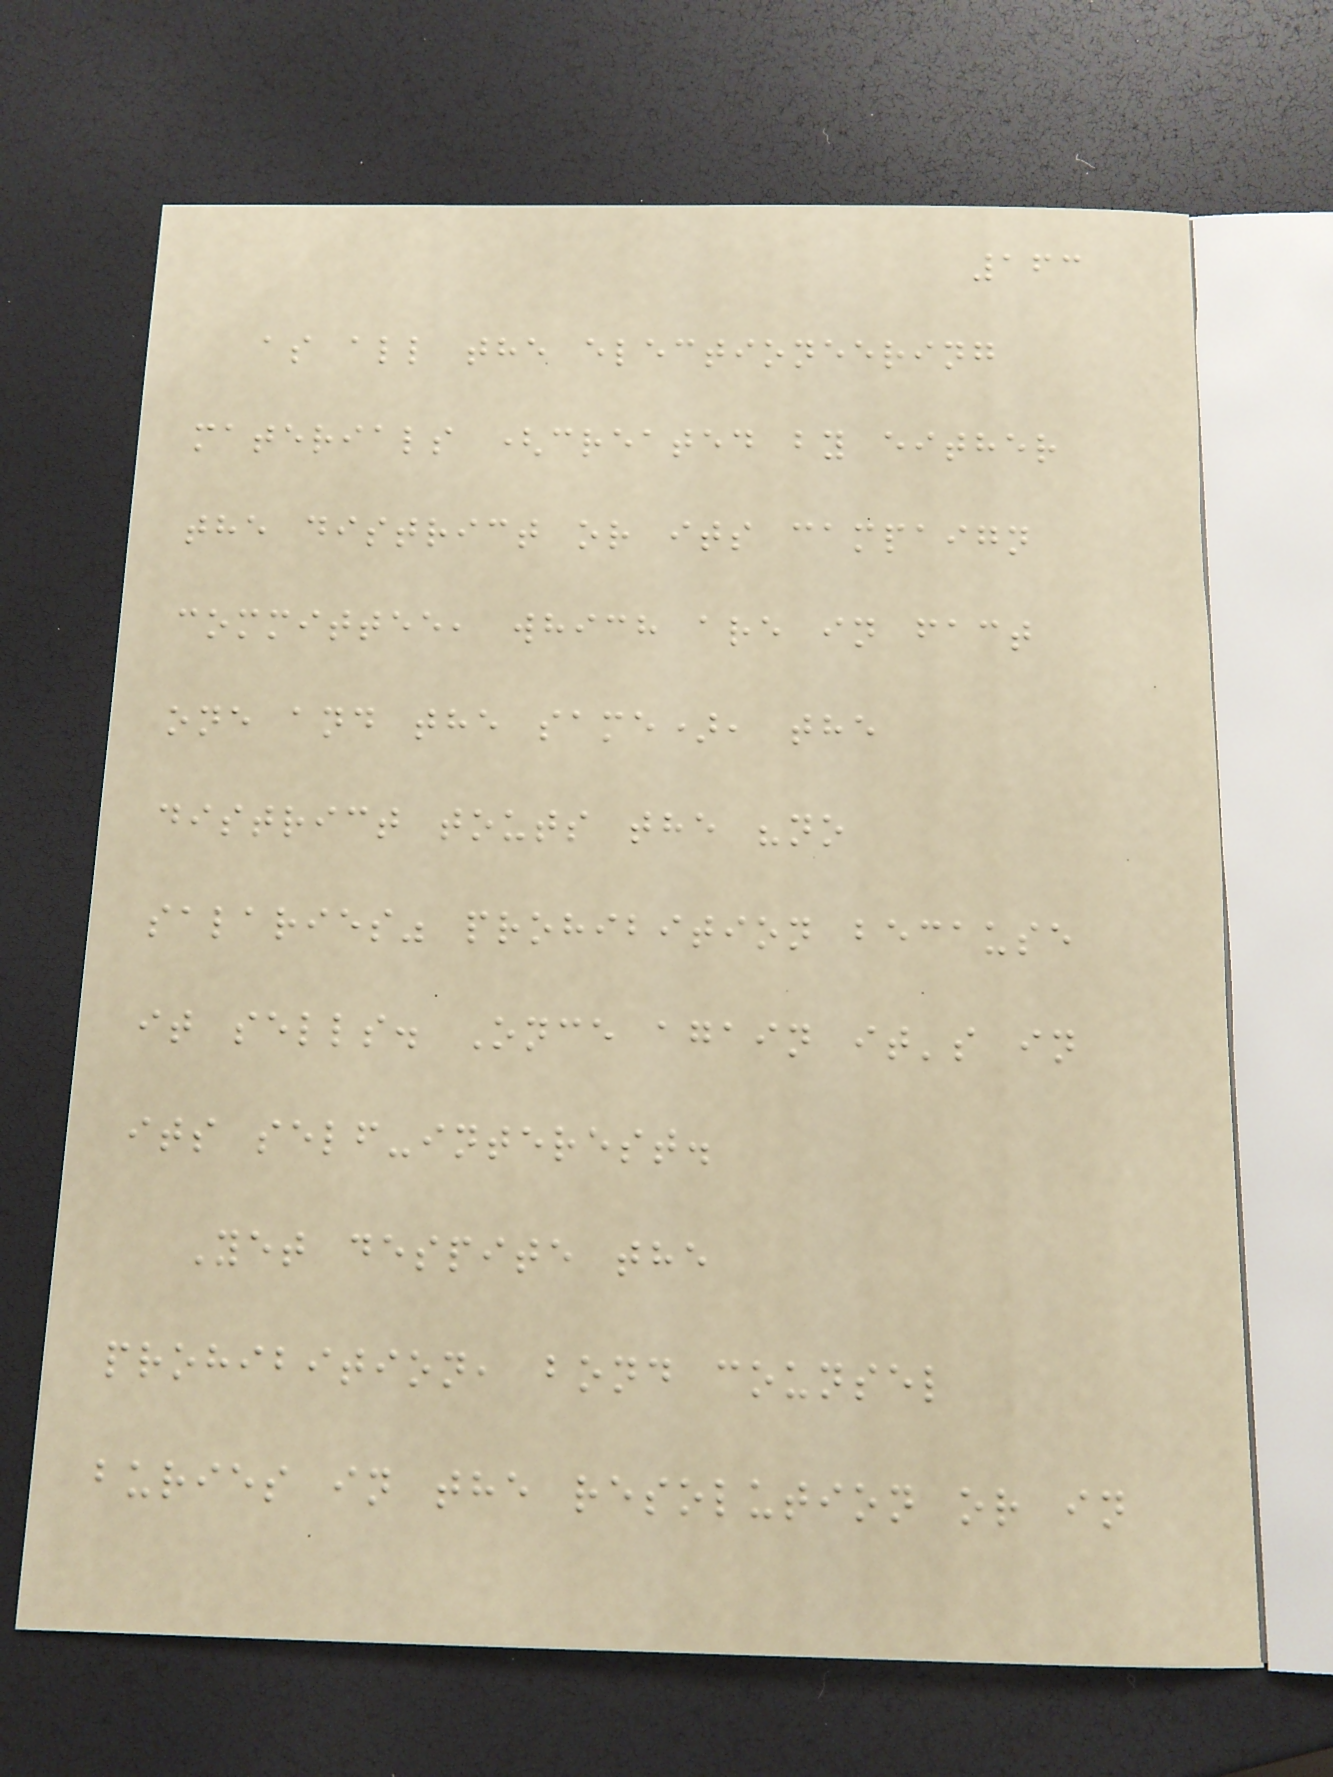163
as all the electioneering
materials (created by either
the district or its campaign
committee, which are in fact
one and the same), the
district touts the "no
salaries" prohibition because
it sells. Once again it's in
its self-interest.
Yet despite the
prohibition, bond counsel
buries in the resolution or in
